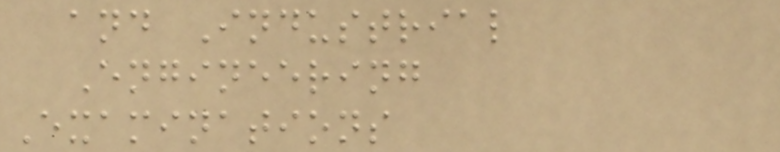and Industrial
Engineering
Examinations
